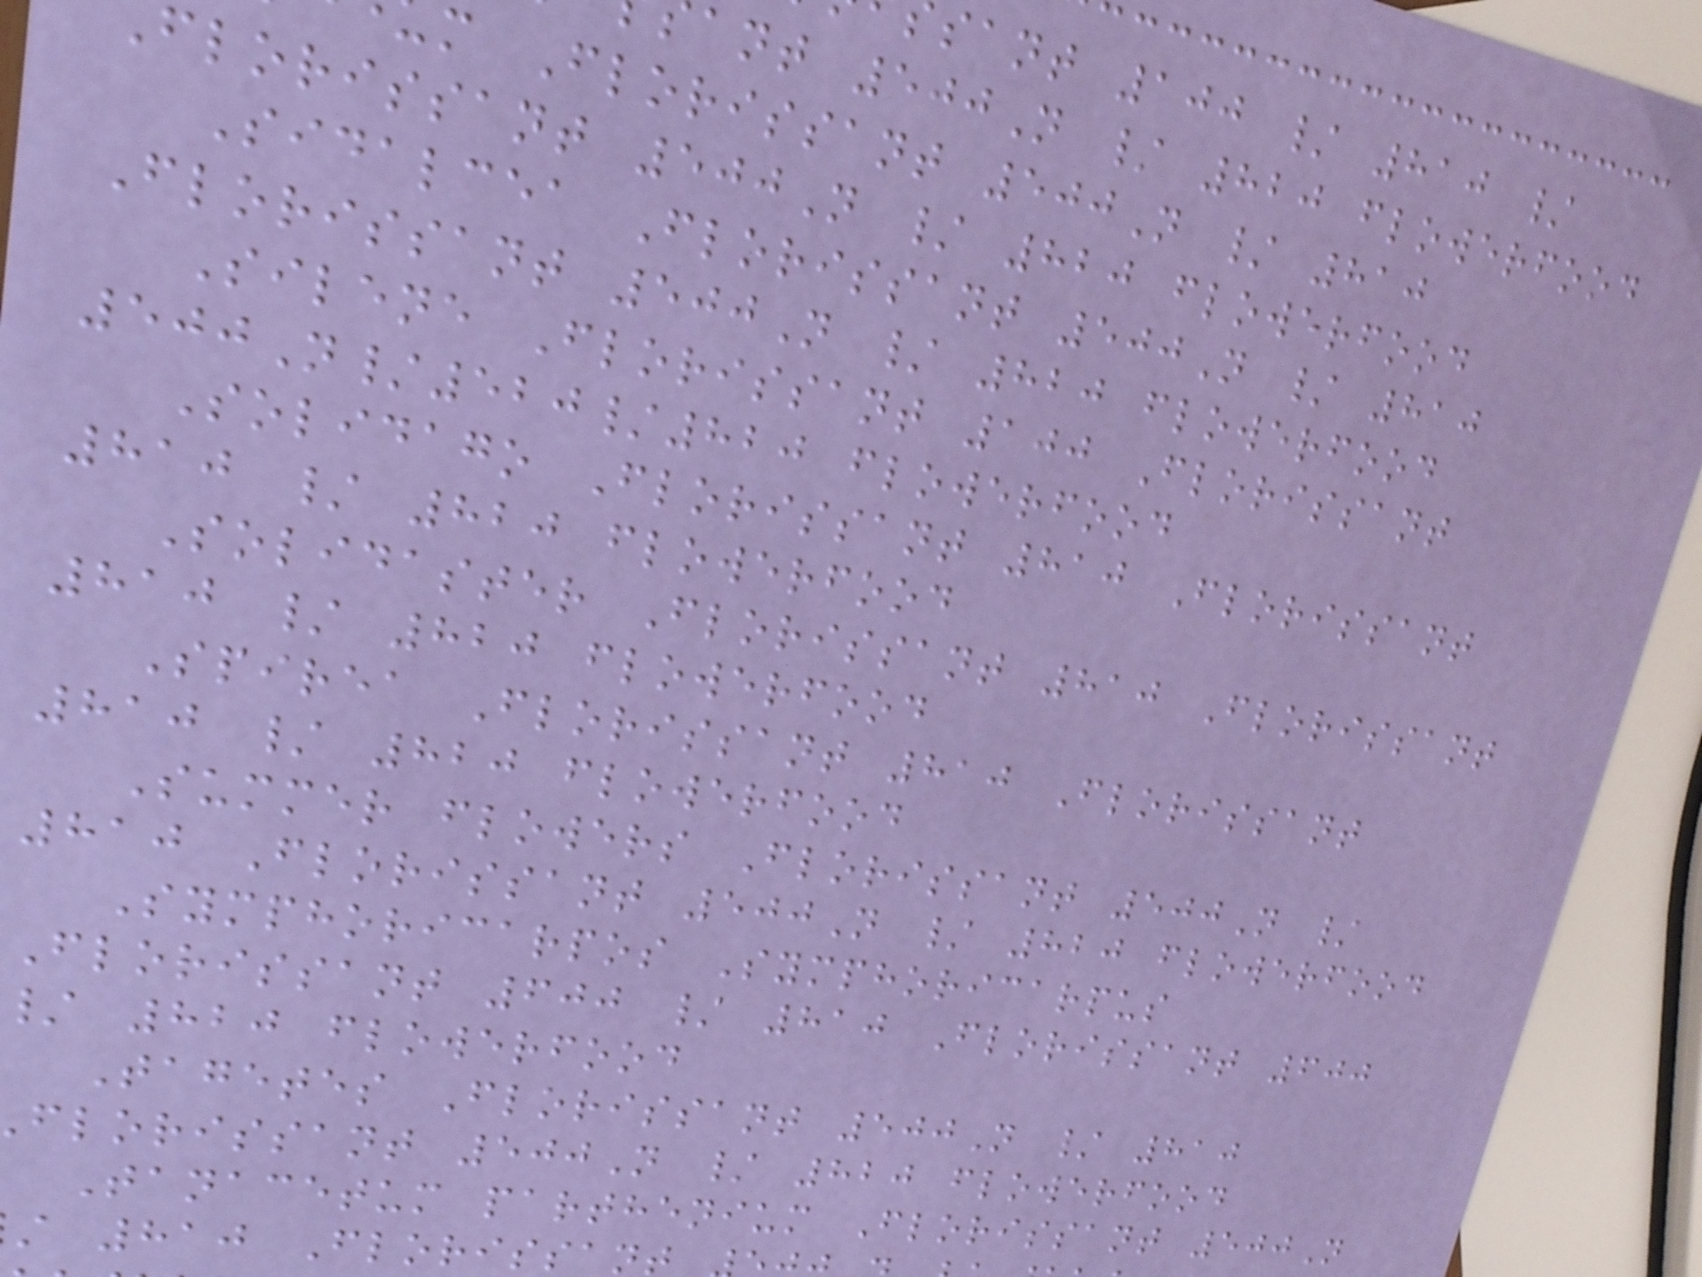sant 100 / 810 /
ant 500N / 820 flowerfood
m Florissant 500N / 810
florissant 500N / 820 flowerfood
Sidalcea Florissant 500N / 810
Florissant 500N / 820 flowerfood
Silene Florissant 100 Florissant
500N/520/820 flowerfood
Solidago Florissant 810 Florissant
810 / 820 flowerfood
Solidaster Florissant 810 Florissant
810 / 820 flowerfood
Spirea Florissant 810 Florissant
810 / 820 flowerfood
Summer flowers Florissant 500N /
810 Florissant 500N / 820 flowerfood
Symphoricarpos Symphoricarpus
Florissant 600 / 810 Florissant 600
820 flowerfood
Tagetes Florissant 500N / 810
florissant 500N / 820 flowerfood
Tanacetum parthenium Florissant 500N
810 Florissan
